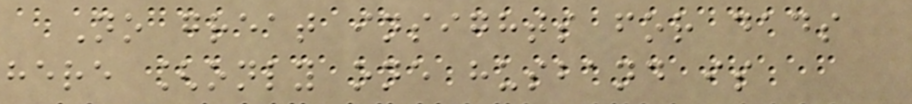No great insights for dads
here [only one husband is
